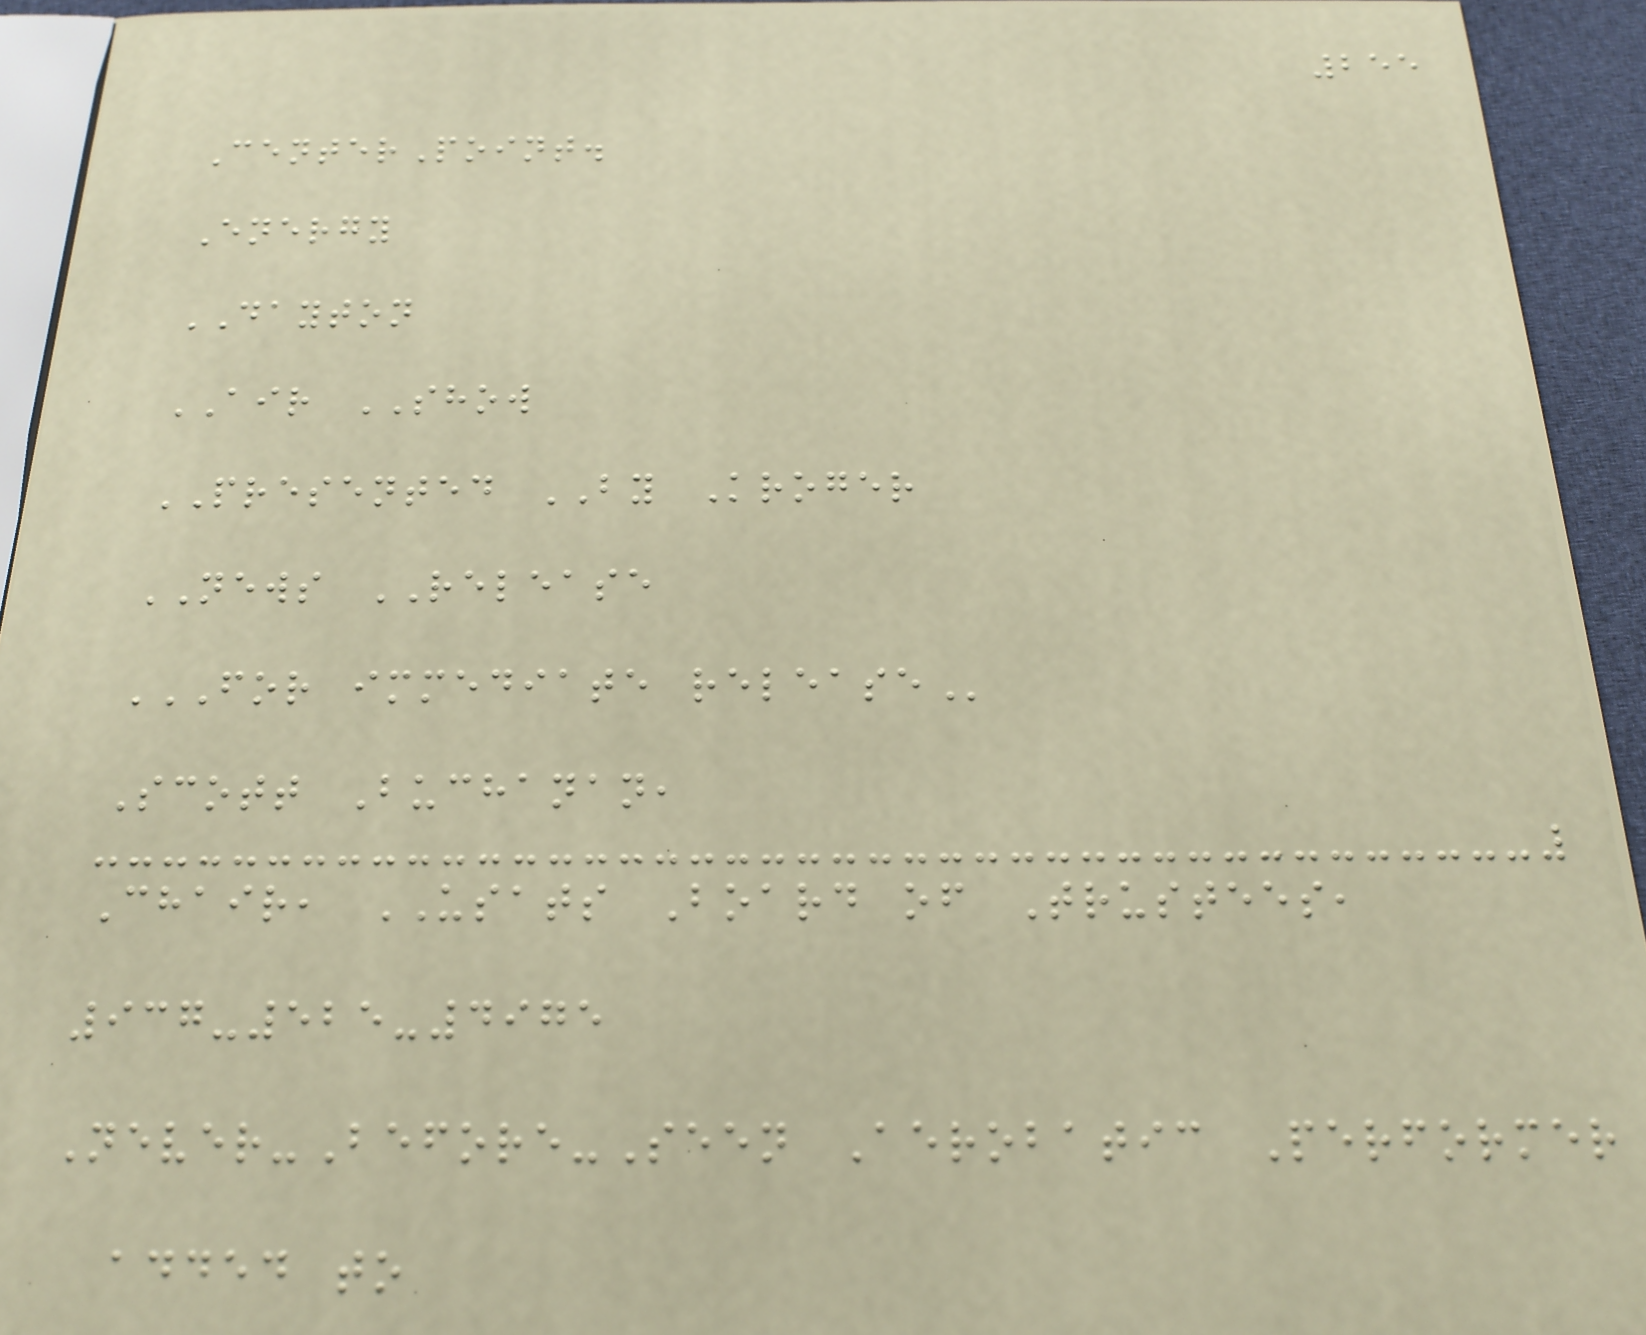255
CenterPoint.
Energy
DAYTON
AIR SHOW
PRESENTED BY Kroger
NEWS RELEASE
FOR IMMEDIATE RELEASE
Scott Buchanan,
Chair, USATS Board of Trustees,
937-525-4975
Never-Before-Seen Aerobatic Performer
added to
